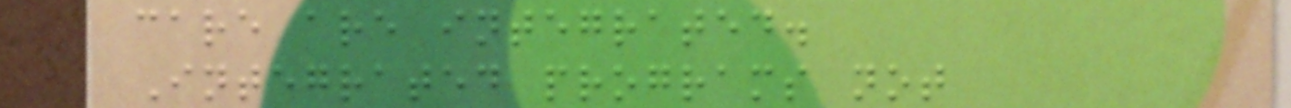care are integrated.
Integrated programs not
